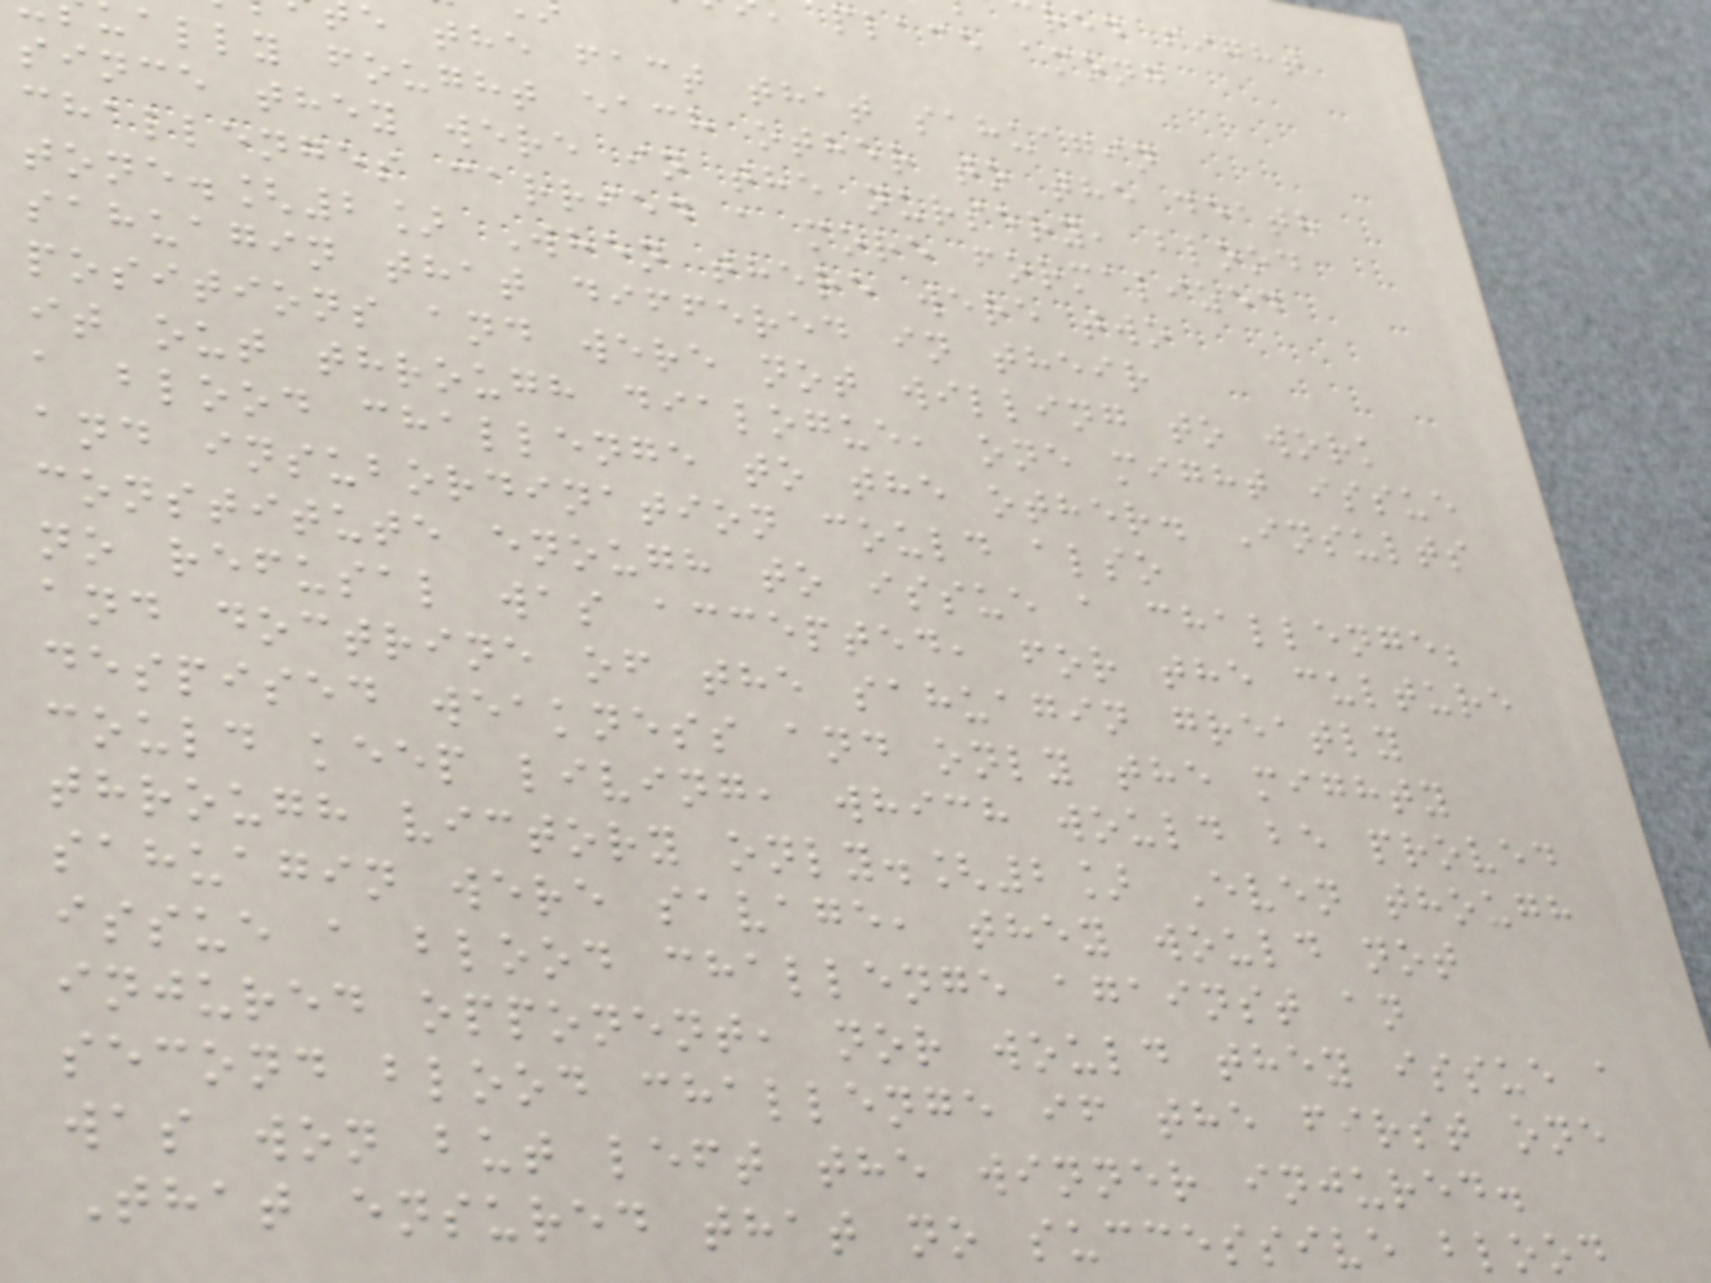place among
e the fact that sahuagin
ally fought each other to the death
since they were in the nursery, blood
challenges carried a more formalized
tone.[2] When there were two
sahuagin that differed in their
positions and were not willing to work
it out through dialogue, one might issue
a blood challenge to the other. Insults
and insubordination could also
constitute enough to issue a challenge;
no refusal was accepted, for the culture
and doctrine of the sahuagin greatly
despised weakness and only the mighty
could keep living, which would be proved
through victory only.[2] Even though
sahuagin were savage, they would not
issue a blood challenge against an
injured opponent, nor would they issue a
second blood challenge if the first one
was won but left the winner injured.
That ensured that no successive blood
